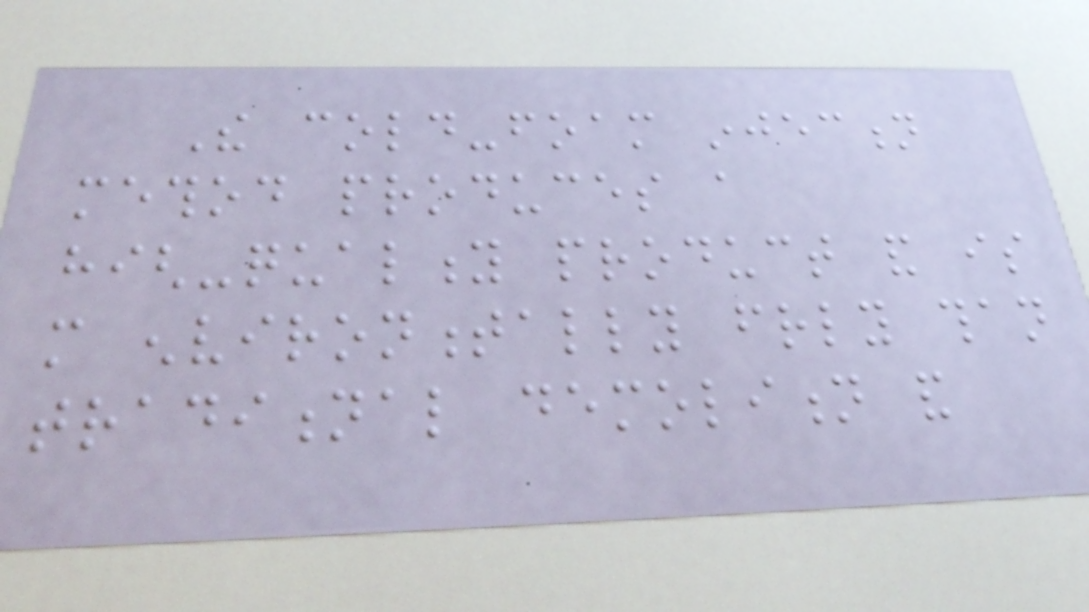The cold-foam injection
method produces a
high-quality product and is
more environmentally friendly than
traditional demolition and
